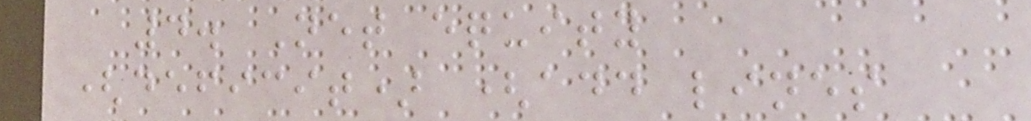4. Net equity
(deficit) (add lines
